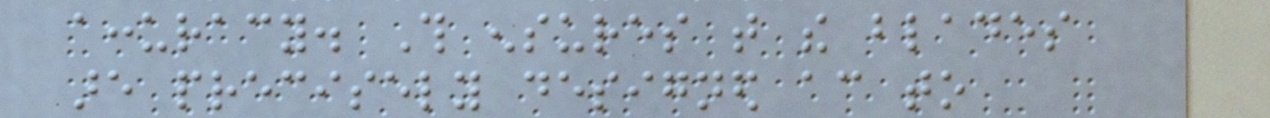accuracy. This ensures that the blades
are precisely designed according to
